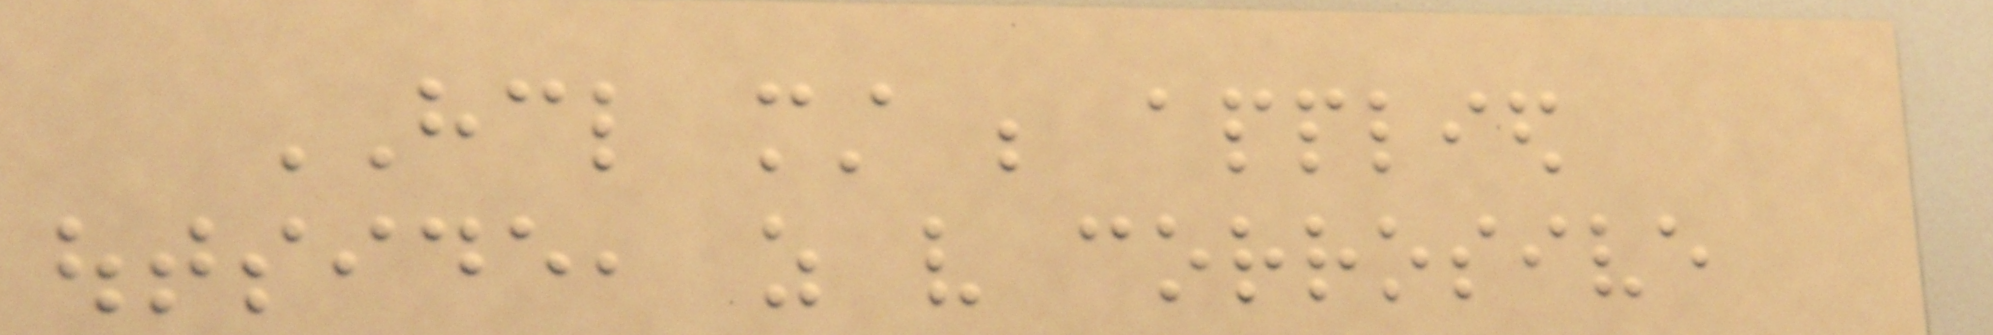HCL must be applied
outside, as very corrosive
